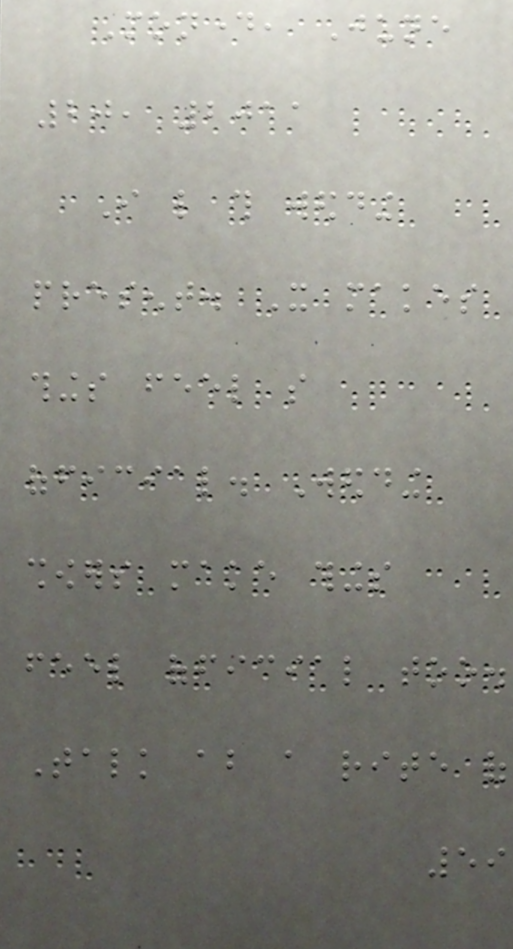Monday, June
20, 2011
I like this wedding
present. It makes
things feel so
official. Wedding
showers make things
feel official too.
Talk about a rite of
59
